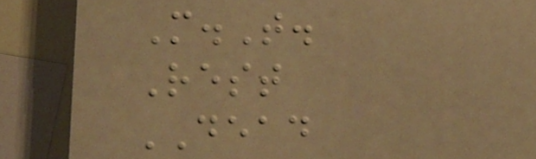M.T.
Rest
DEAD
